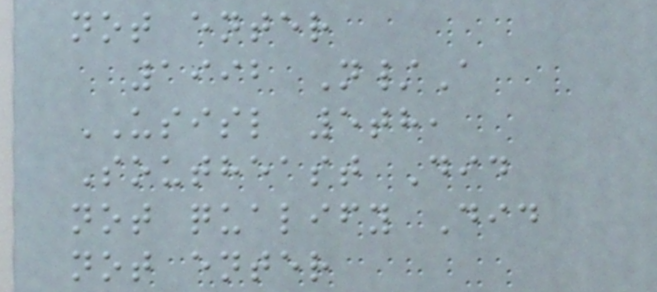not enter
1992 N/A
USISL 5th,
Southeast Did
not qualify Did
not enter
